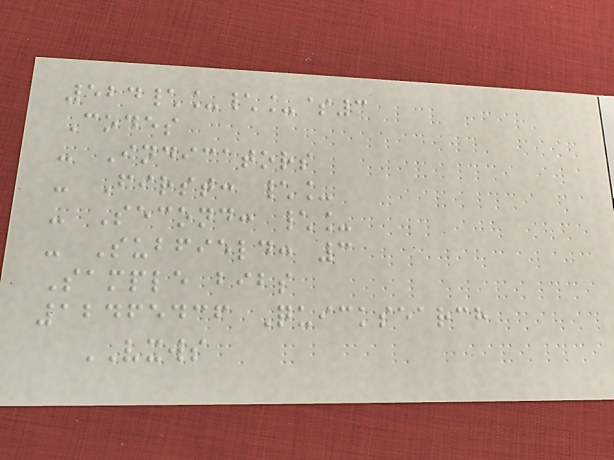524\_\_$3
Codes
- Indicators
- First: \_
- Second: \_
- Subfield: 3
Sample bibs
12465436 Quicksearch
VXWS
